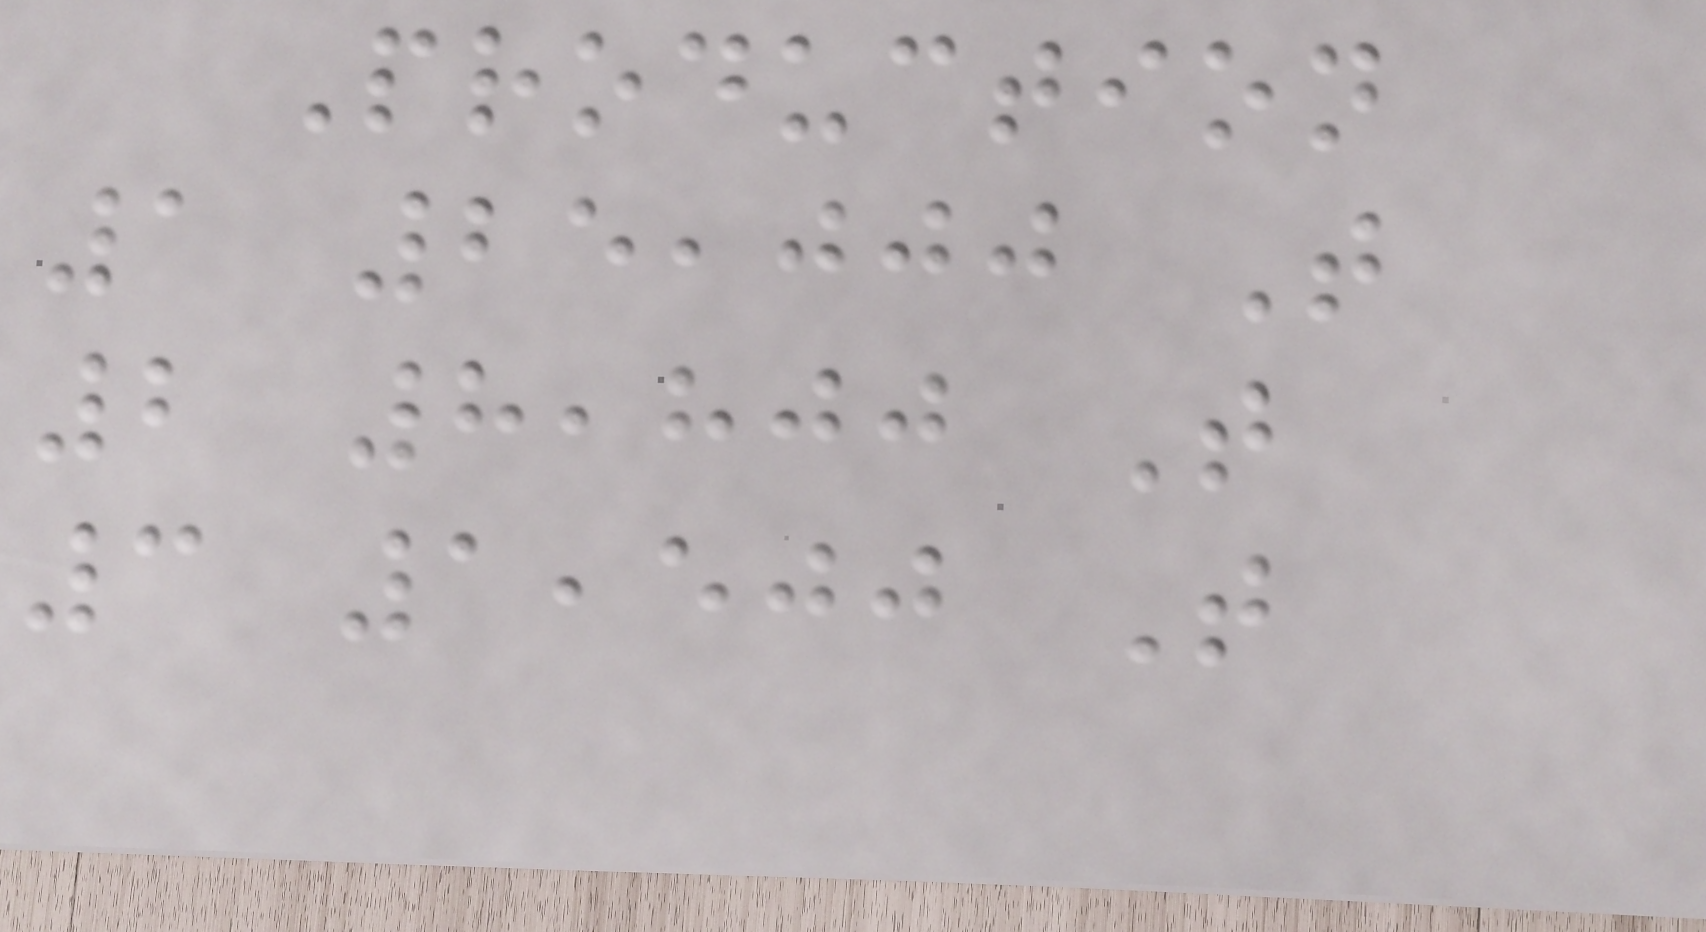Production
1 25,000 T
2 8,800 T
3 1,500 T
